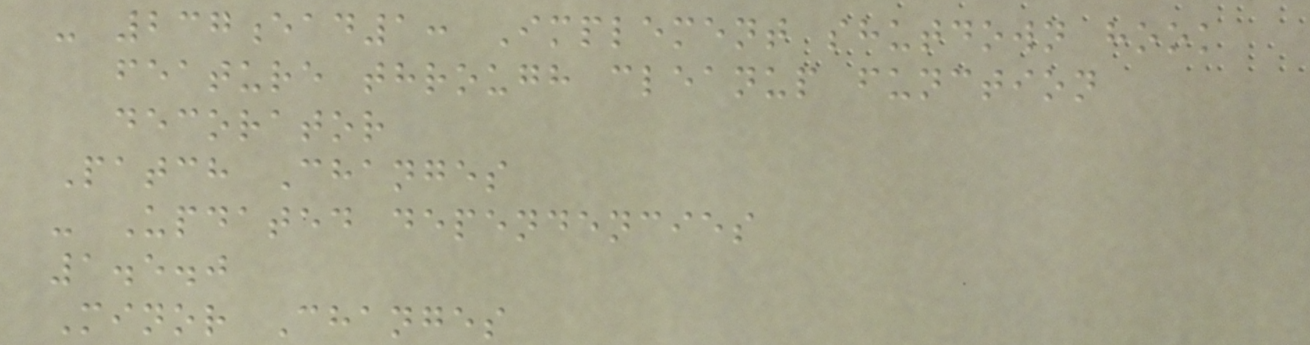- 237ead1: Implement shutdown hook
feature through cleanup function
decorator
Patch Changes
- Updated dependencies
1.5.0
Minor Changes
